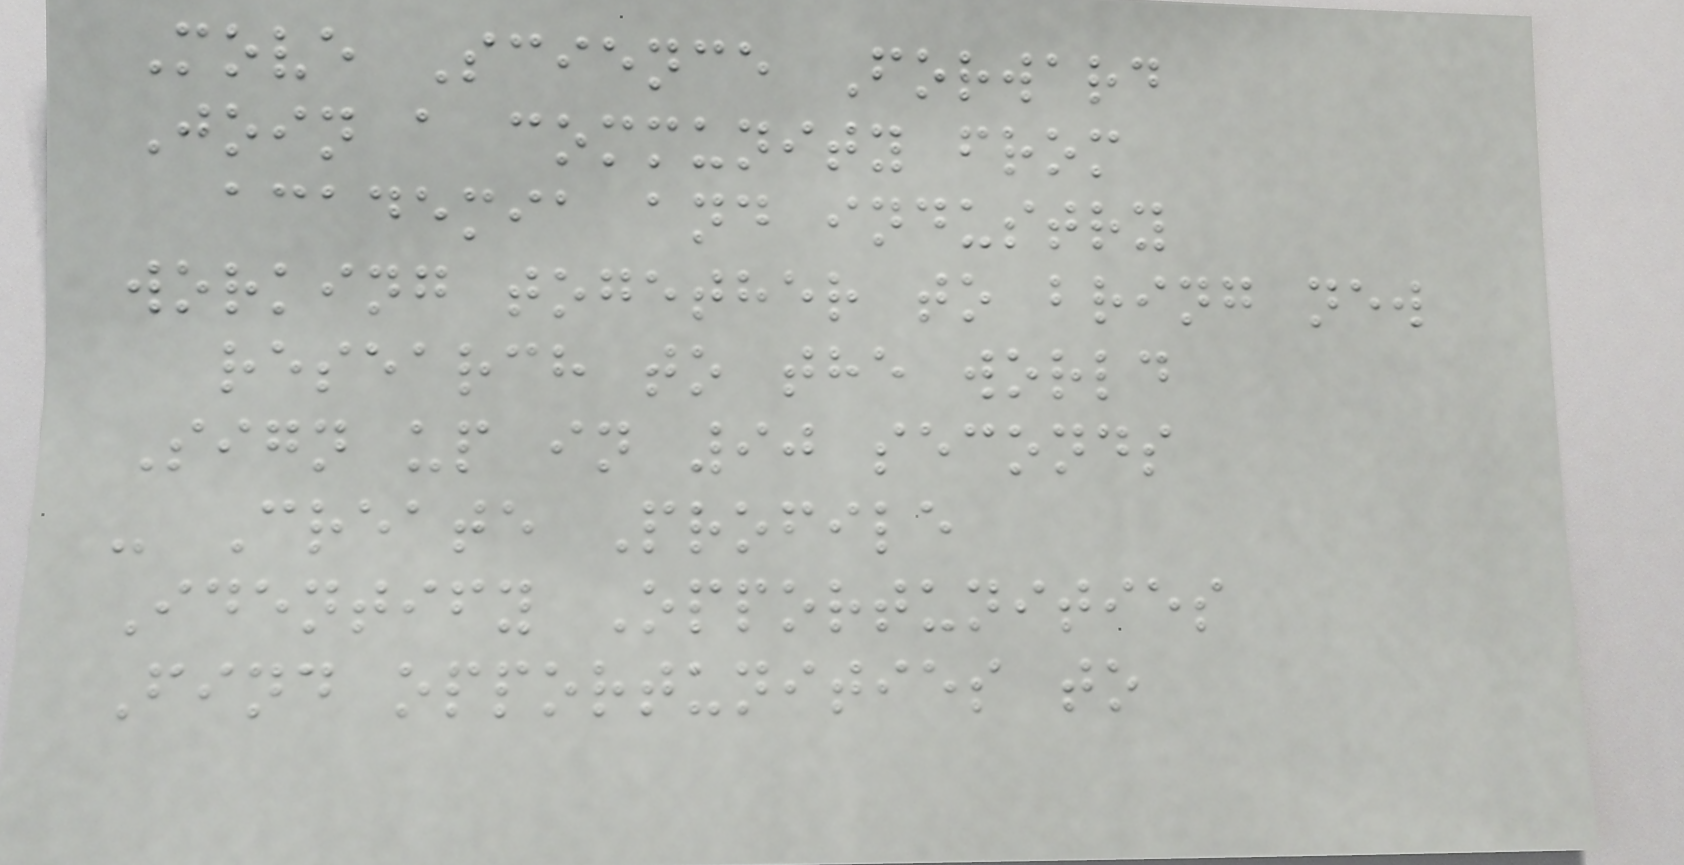Move Science Forward
Join a community from
academia and industry
working together to bring new
research to the world
Sign up in 90 seconds
- Create Profile
Identify Opportunities
Find opportunities to
